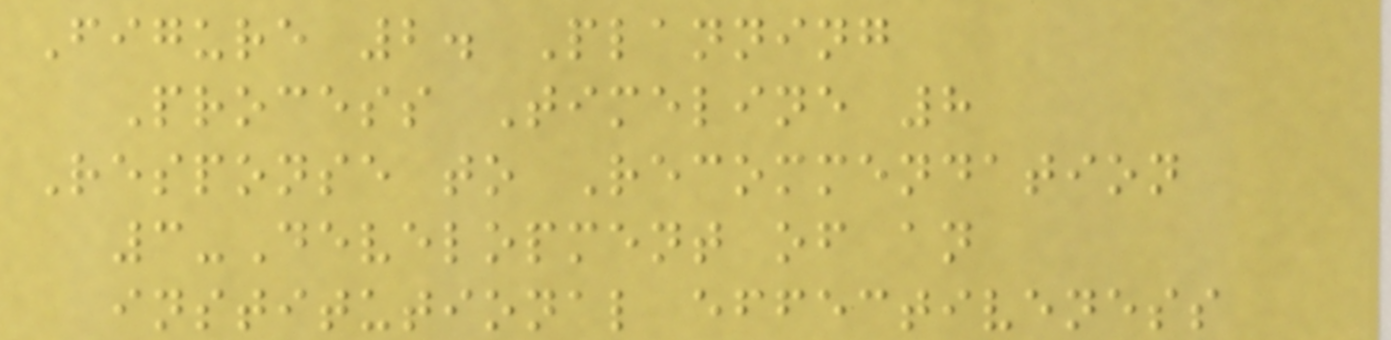Figure 2. Planning
Process Timeline 8
Response to Recommendation
3-Development of an
institutional effectiveness
